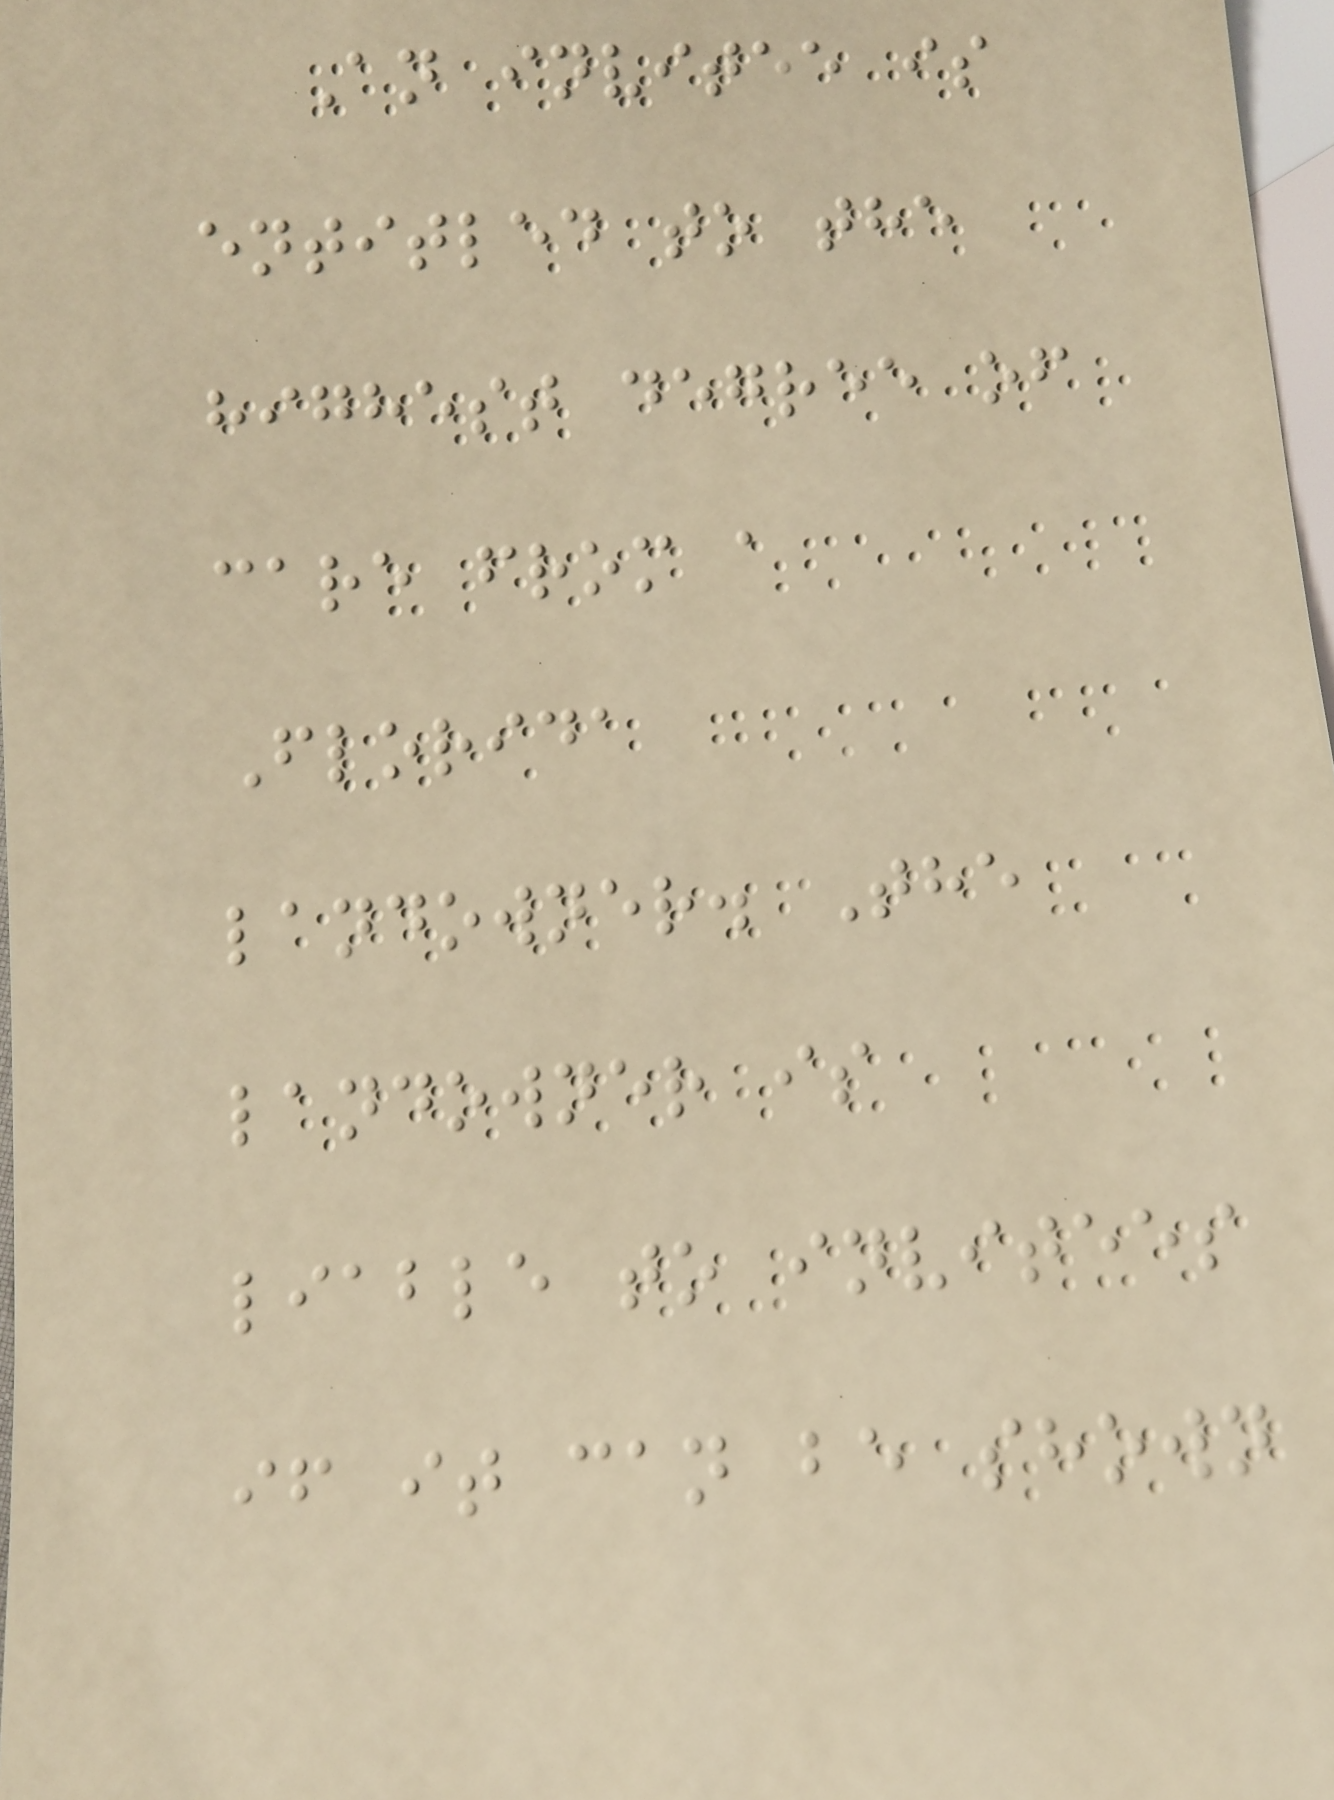An invitee is
entitled to the
highest degree of
care from a
Florida
landowner. The
landowner is
liable to invitees
if it can be shown
